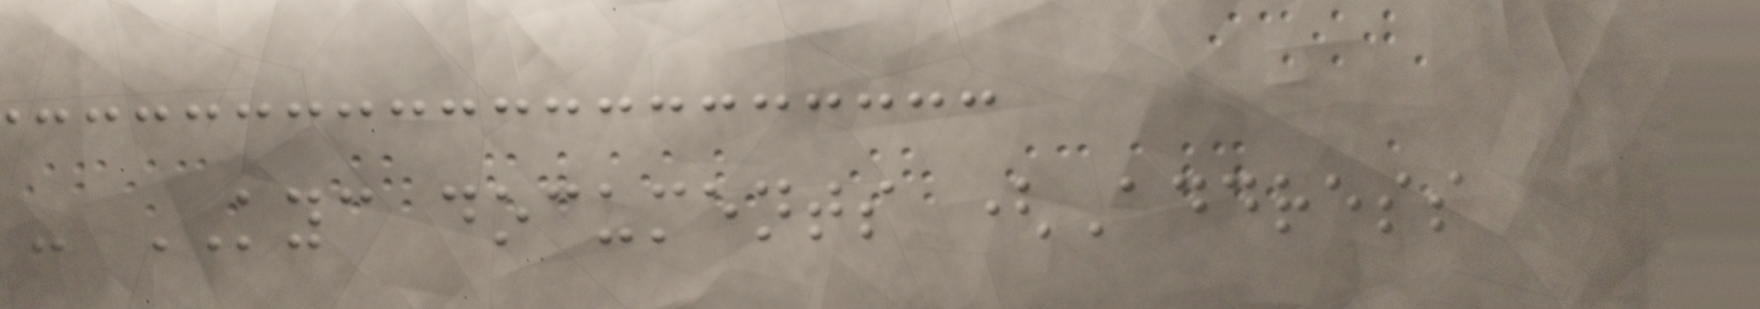- KYC documents (Address
